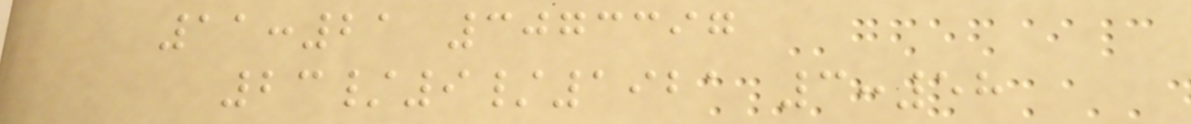11:21 3073397
23/9/1921 3:58
